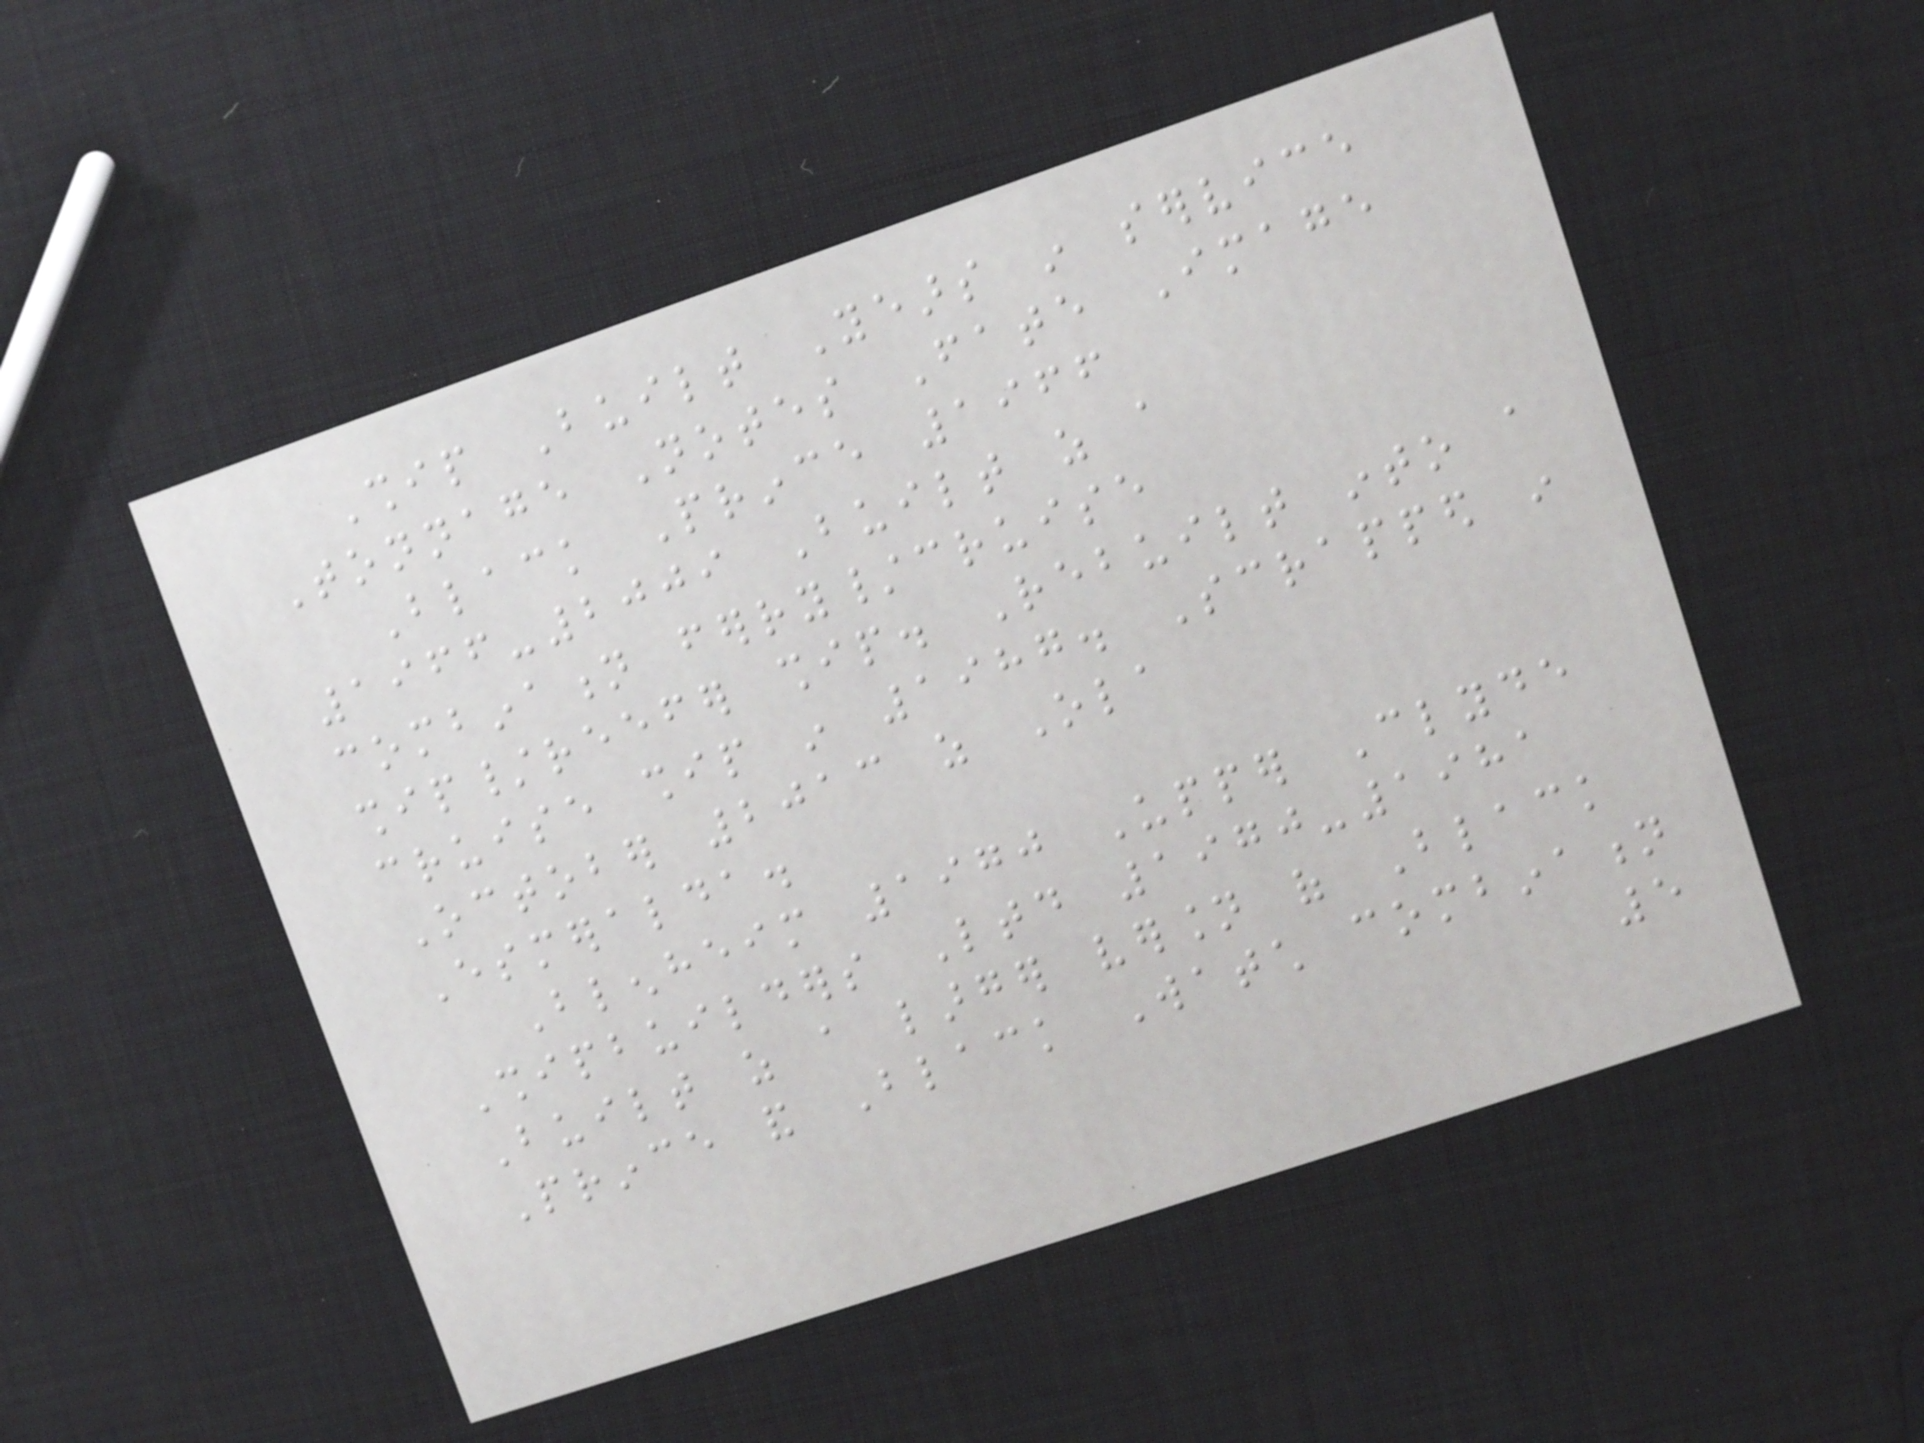Ship Built Years in service
Tonnage Notes Fate Image
Black Prince 1966
1966-2009 Built as a
combination ferry/cruise
ship/reefer ship. Rebuilt into a
cruise ship in 1987. Scrapped in
October 2013 as Ola
Esmeralda.
Blenheim 1970 Upper Clyde
Shipbuilders Ltd 1970-1981
Built as a larger version of Black
Prince and Black Watch combination
5
